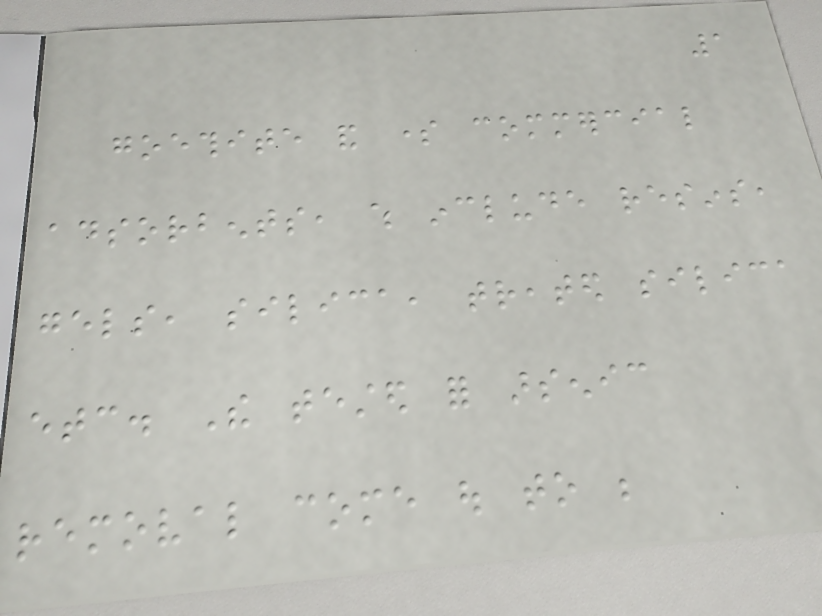1
goethite and some commercial
adsorbents, which include resins,
gels, silica, treated silica
etc. The tested for arsenic
removal come out to be
